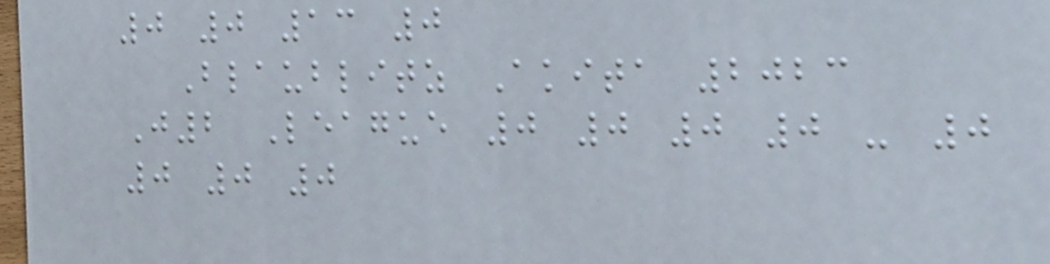0 0 13 0
Blaublitz Akita 2023
J2 League 0 0 0 0 - 0
0 0 0
